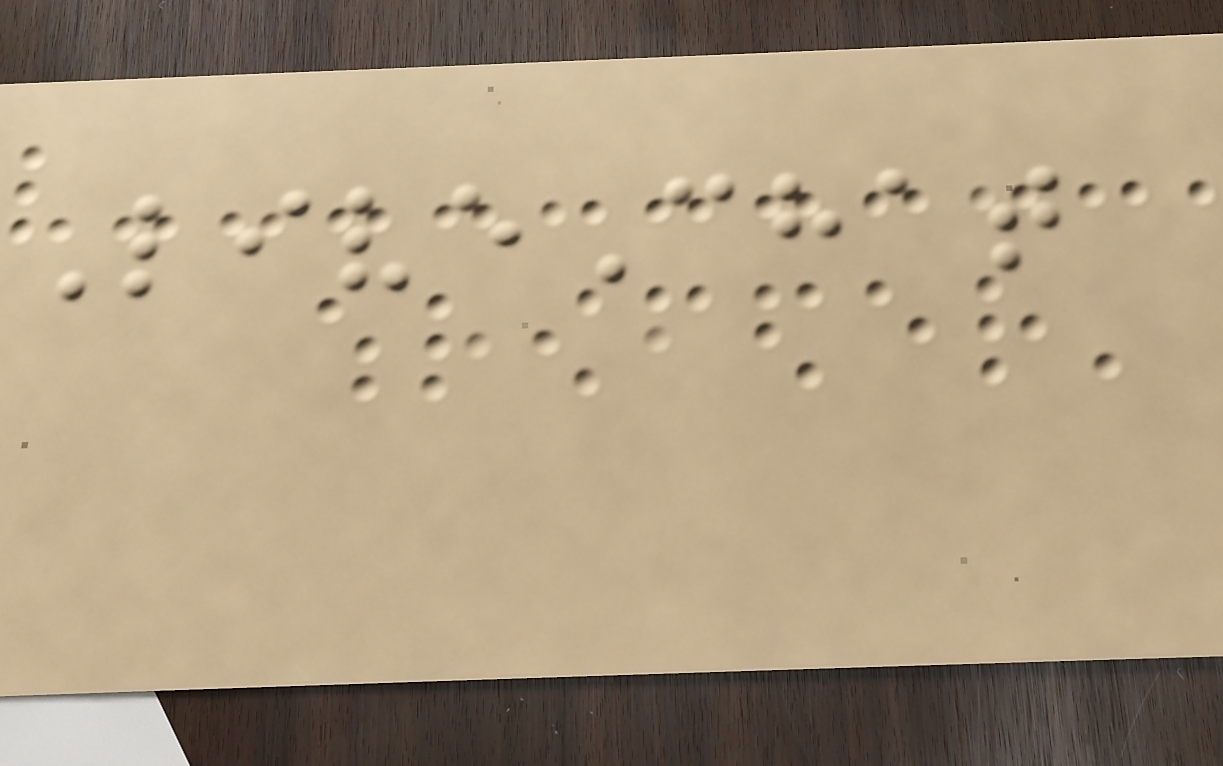LiveChat
